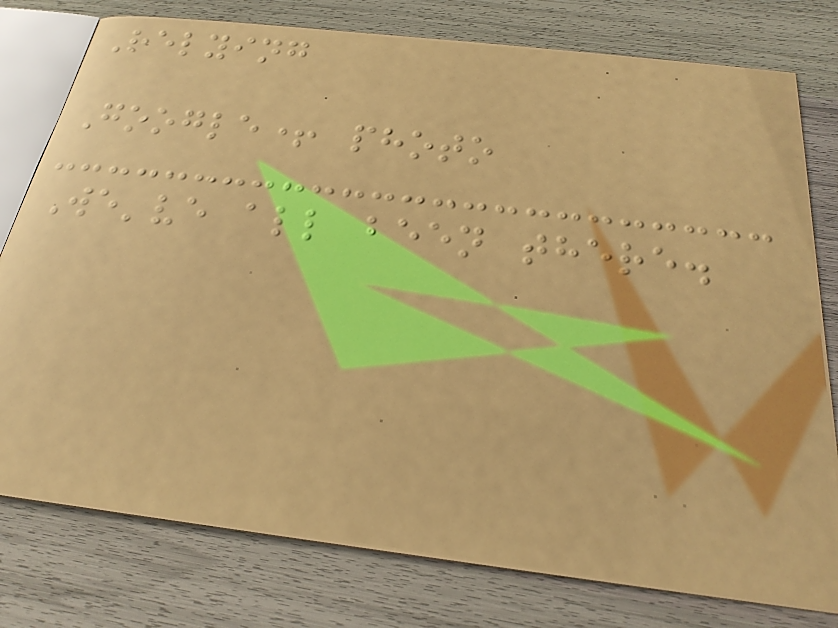Relying
Google+ photo
We've all been there.
